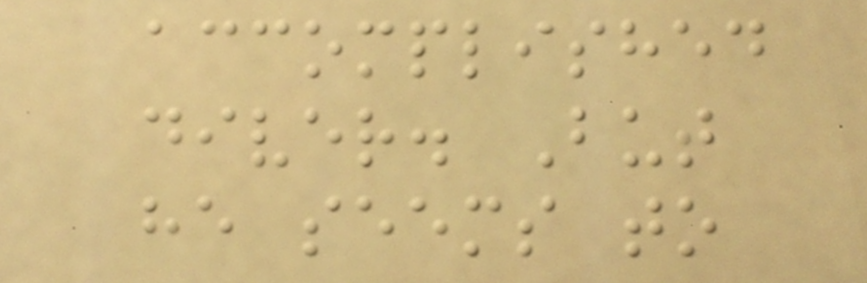accomplished
diver. But
he seems to
